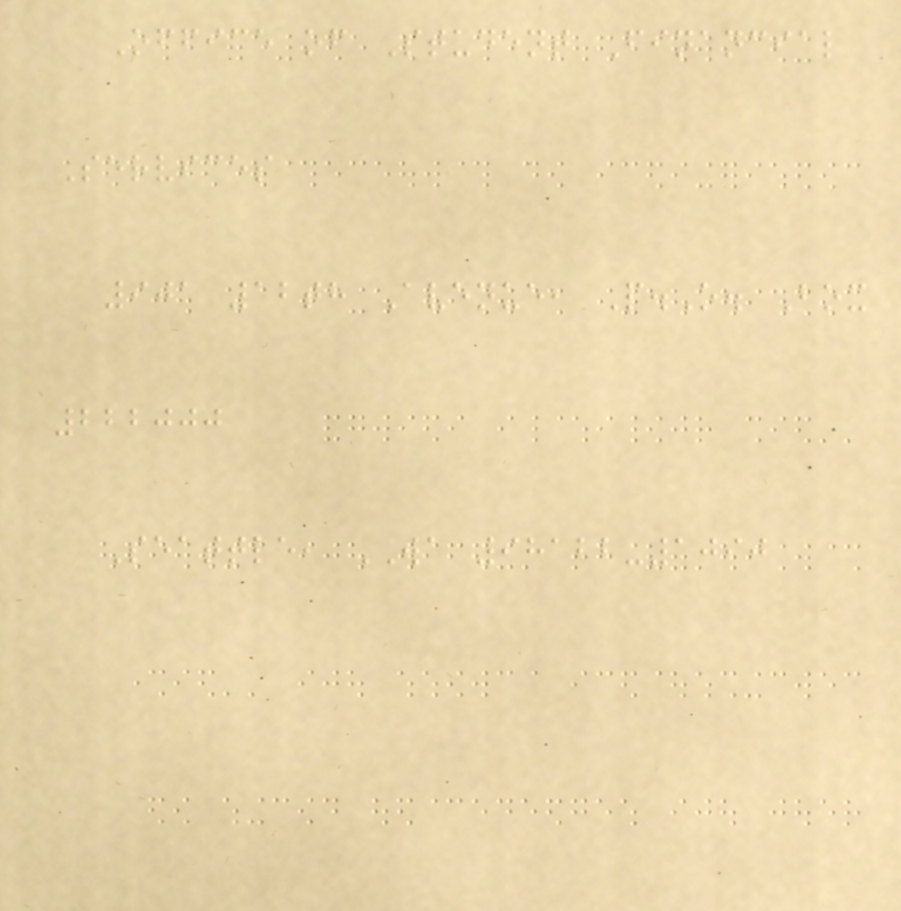Office of Student Financial
Services
901 12th Avenue, P.O. Box
222000
Seattle, WA 98122-1090
